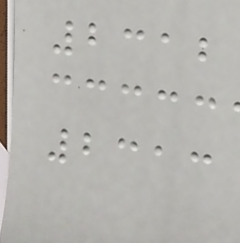2312
2313
